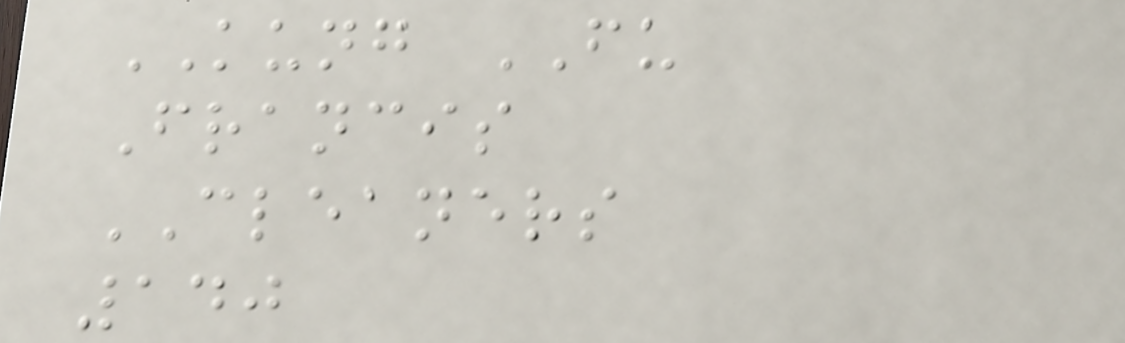KUNG FU
Francis
CLEANERS
140
